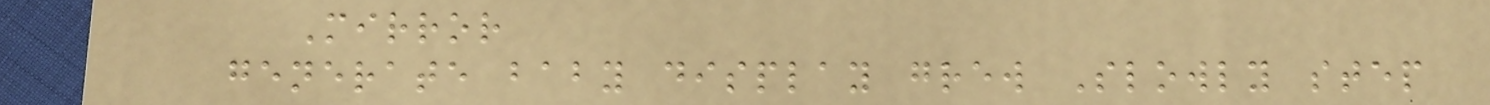Mirror
generate baby display grew Slowly step
